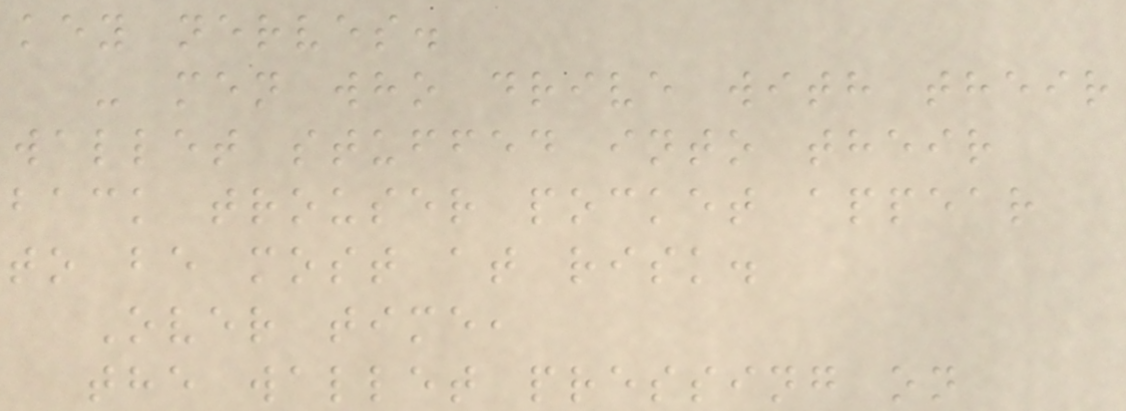key nerves.
- men who drive with their
wallet stuffed into their
back trouser pocket appear
to be most at risk.
Over time,
the wallet pressing on
